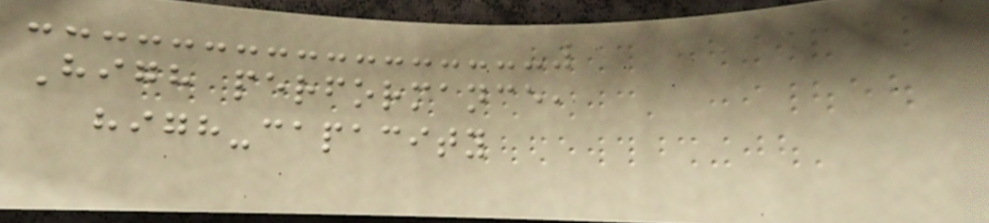High performance,
high-capacity
